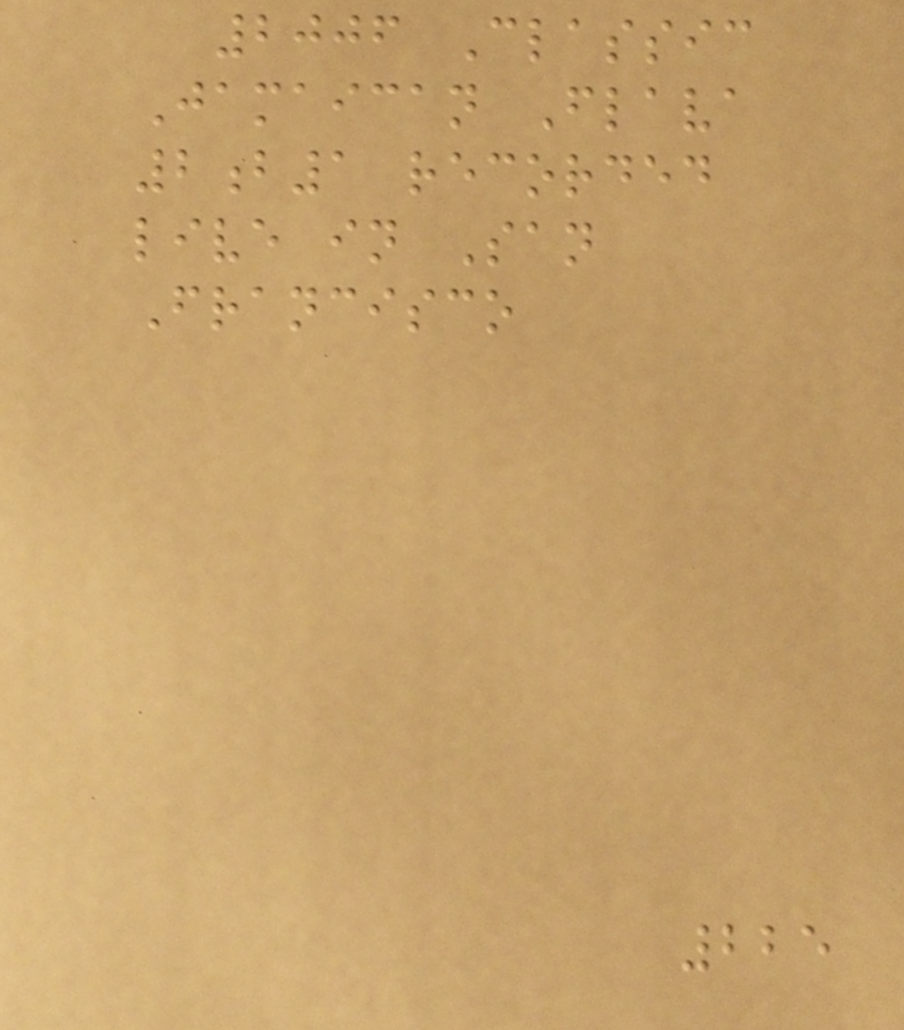2006 Classic
Jamaican Flava
2b1 recorded
live in San
Francisco
225
